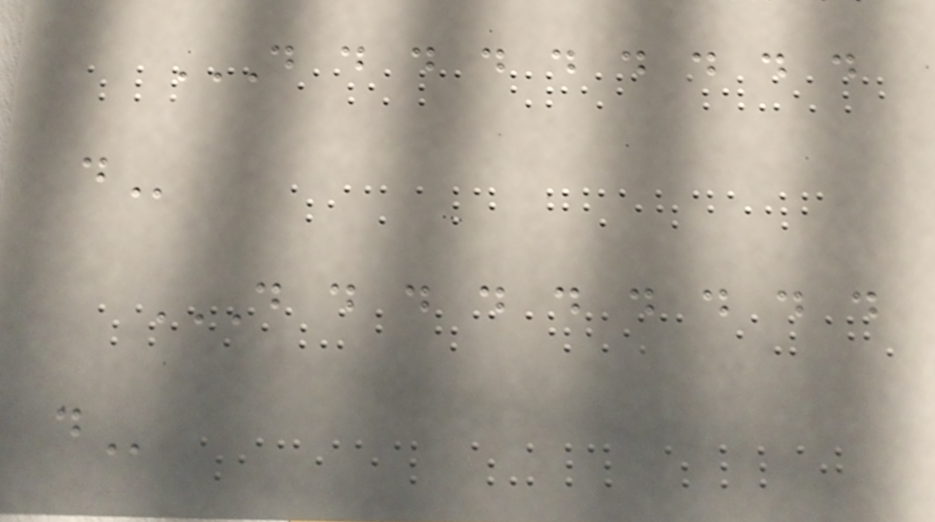D D D D D D D D D
D
D D D D D D D D D
D
